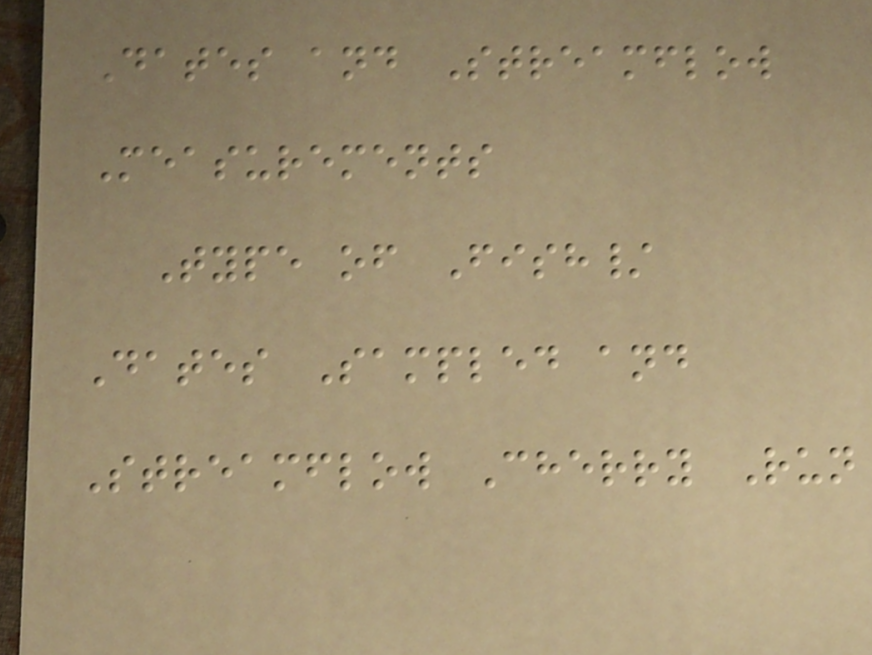Dates and Streamflow
Measurements
Type of Fish/
Dates Sampled and
Streamflow Cherry Run
